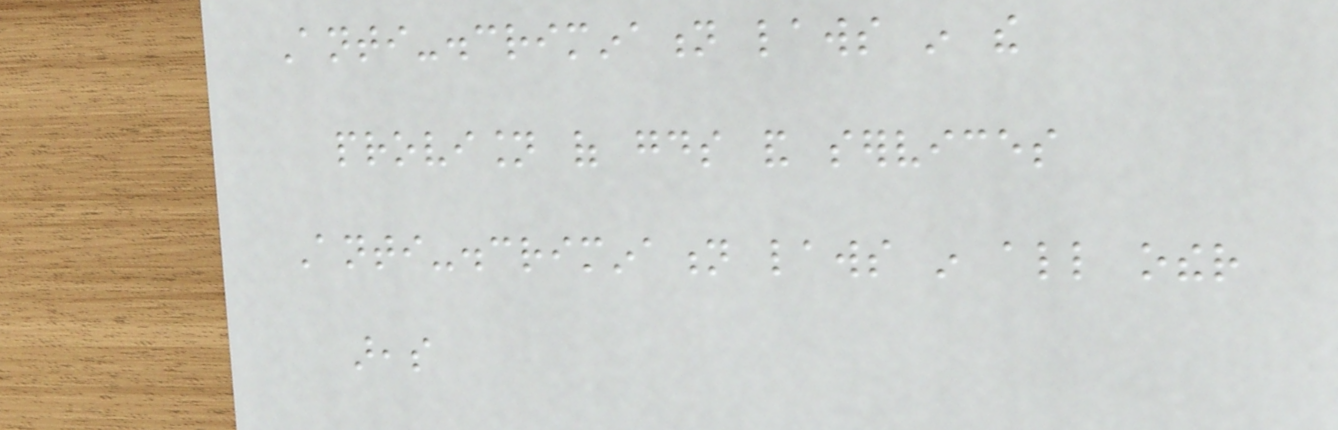Anti-discrimination laws in the
provision of goods and services
Anti-discrimination laws in all other
areas
